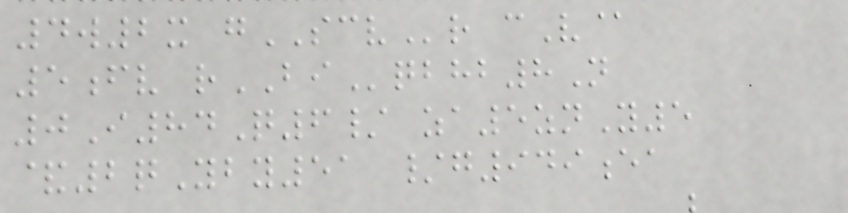4w2x gSCVr cV@
5fv rBIqbhb8N
0I84Q6/ za5znY5
&2qYby51 /g949ea
